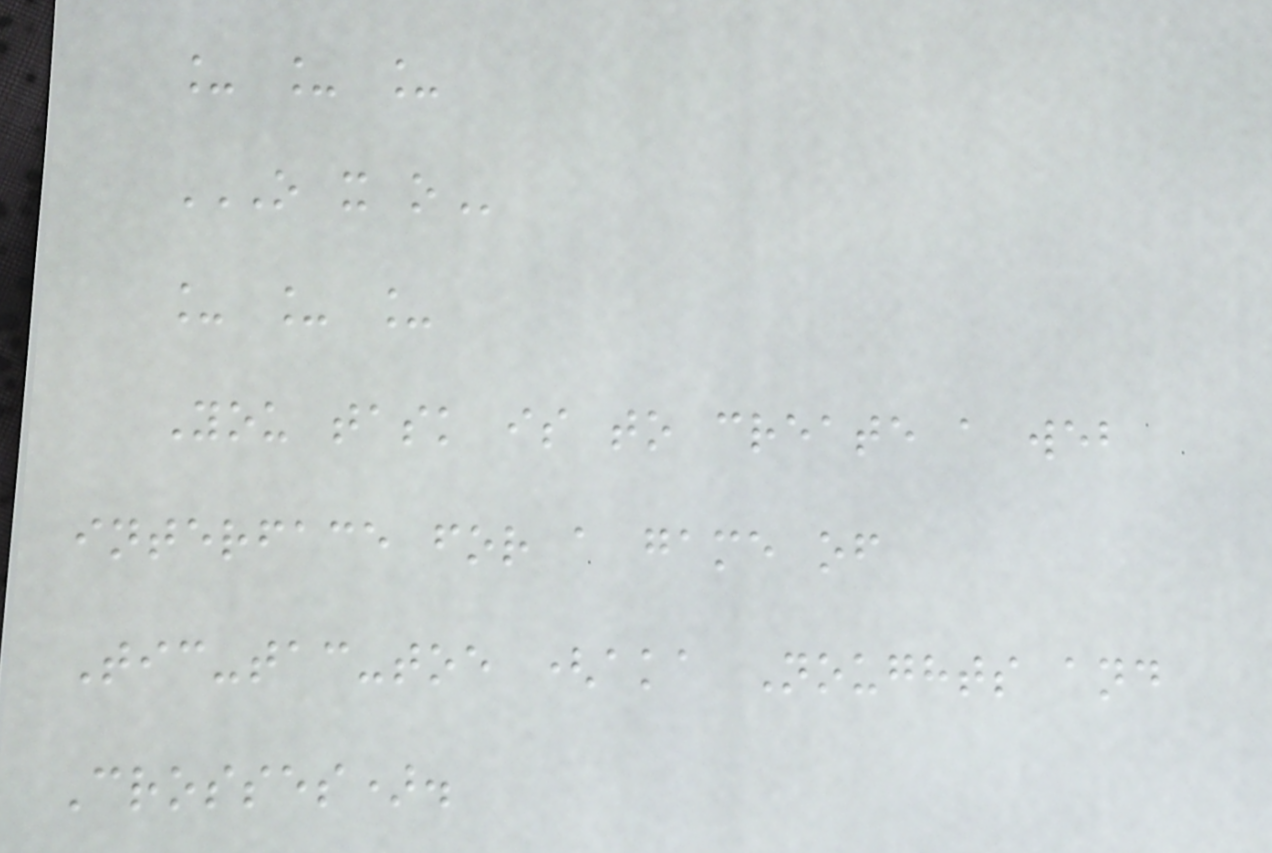_ _ _
O X O
_ _ _
You task is to create a web
interface for a game of
Tic-tac-toe (aka Noughts and
Crosses).
